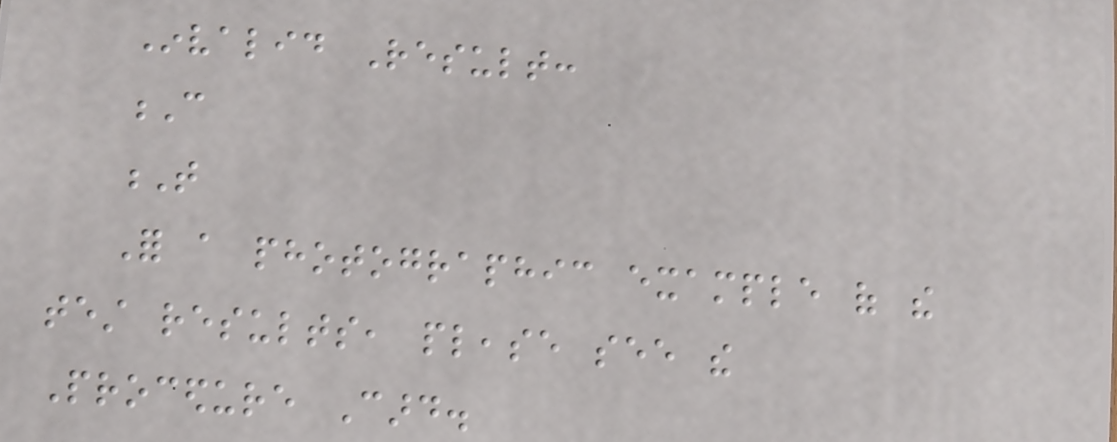Invalid Result:
C
T
For a photographic example of the
test results, please see the
Procedure Card.
